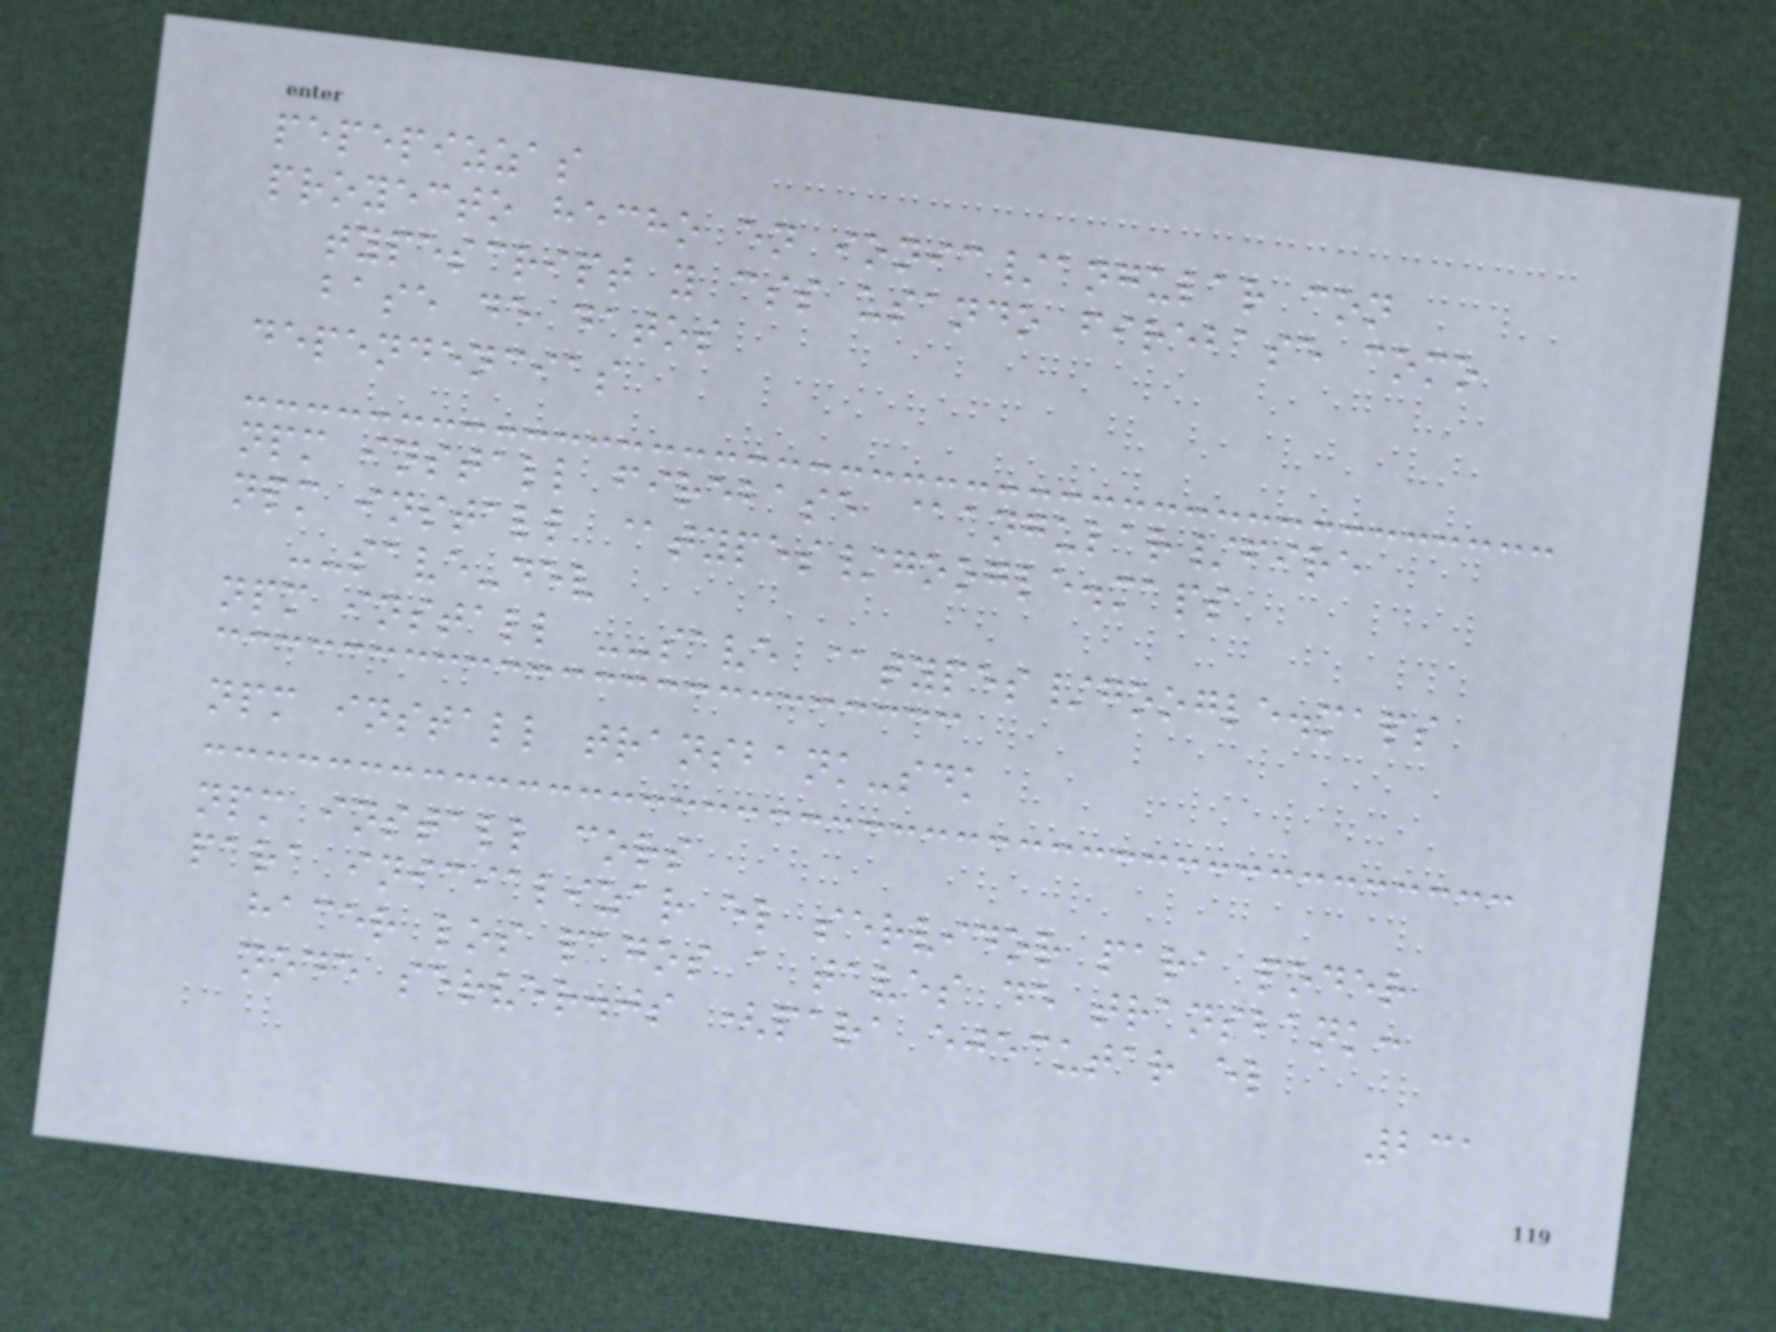pepepizzas
proyecto hecho en ionic/angular con
typescript y css usando firebase como
base de datos
dependencias
npm install firebase @angular/fire
npm install @types/google.maps
--save-dev
npm install --save @types/google.maps
npm install transbank-sdk
npm install cors
para inicializar el servidor para poder
hacer los pagos a taves de transbank:
node server.js (para ejecutar el
231
